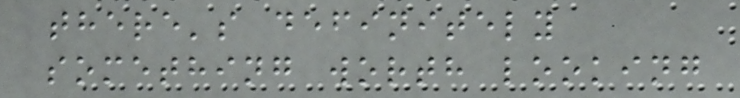there's definitely
something worth looking
